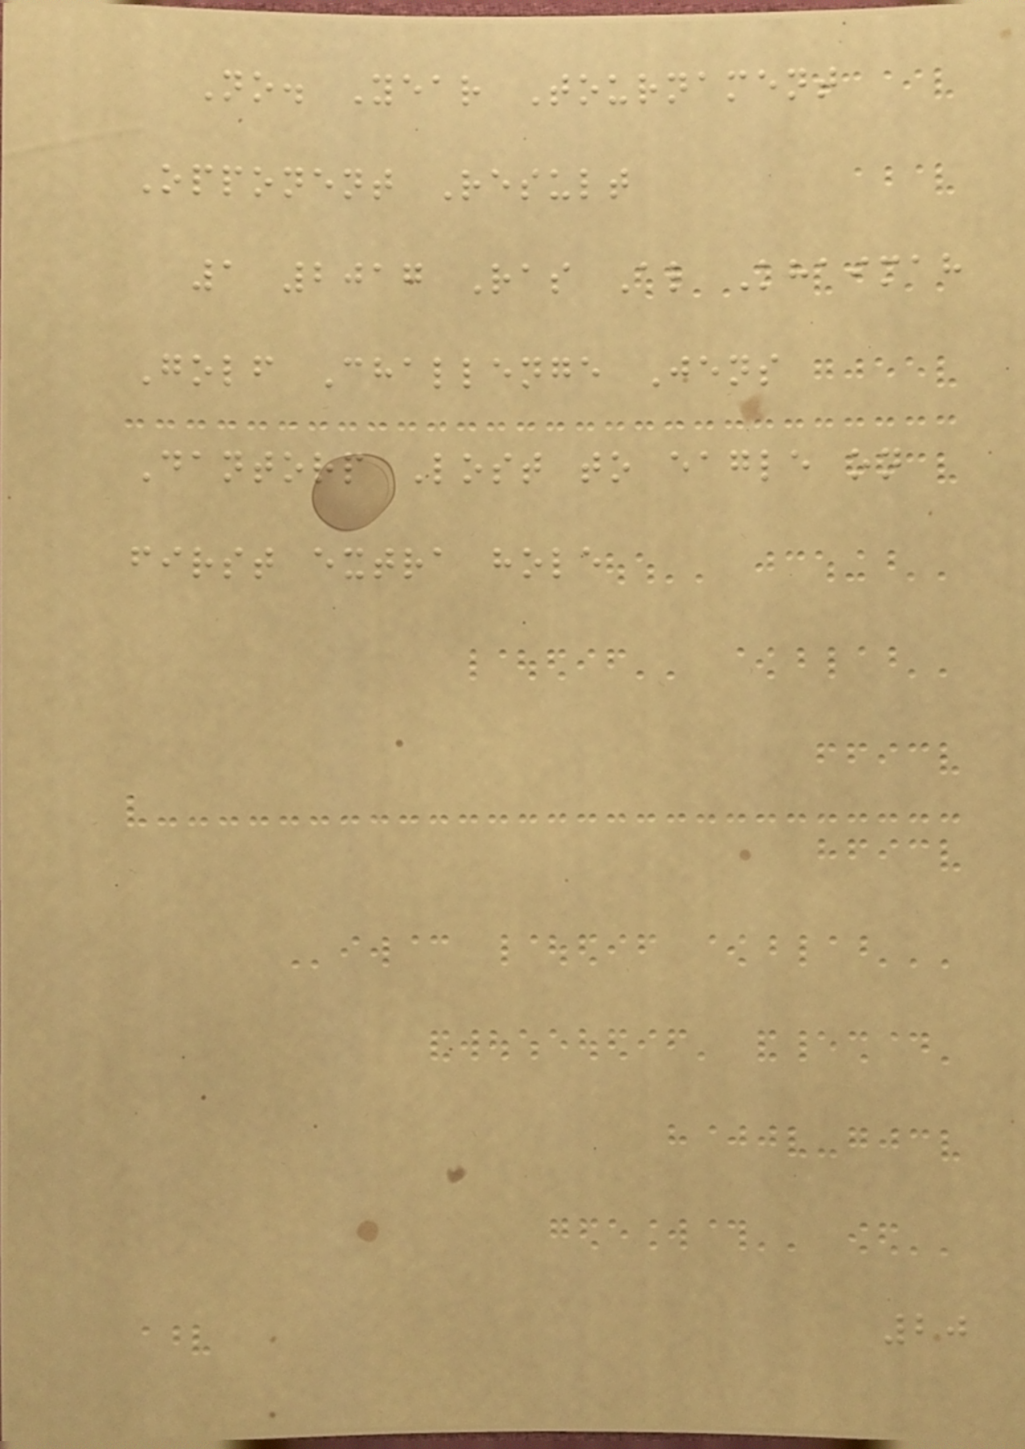No. Year Tournament
Opponent Result
1 2017 Ras Al Khaimah
Golf Challenge Jens
Dantorp Lost to eagle on
first extra hole
20
